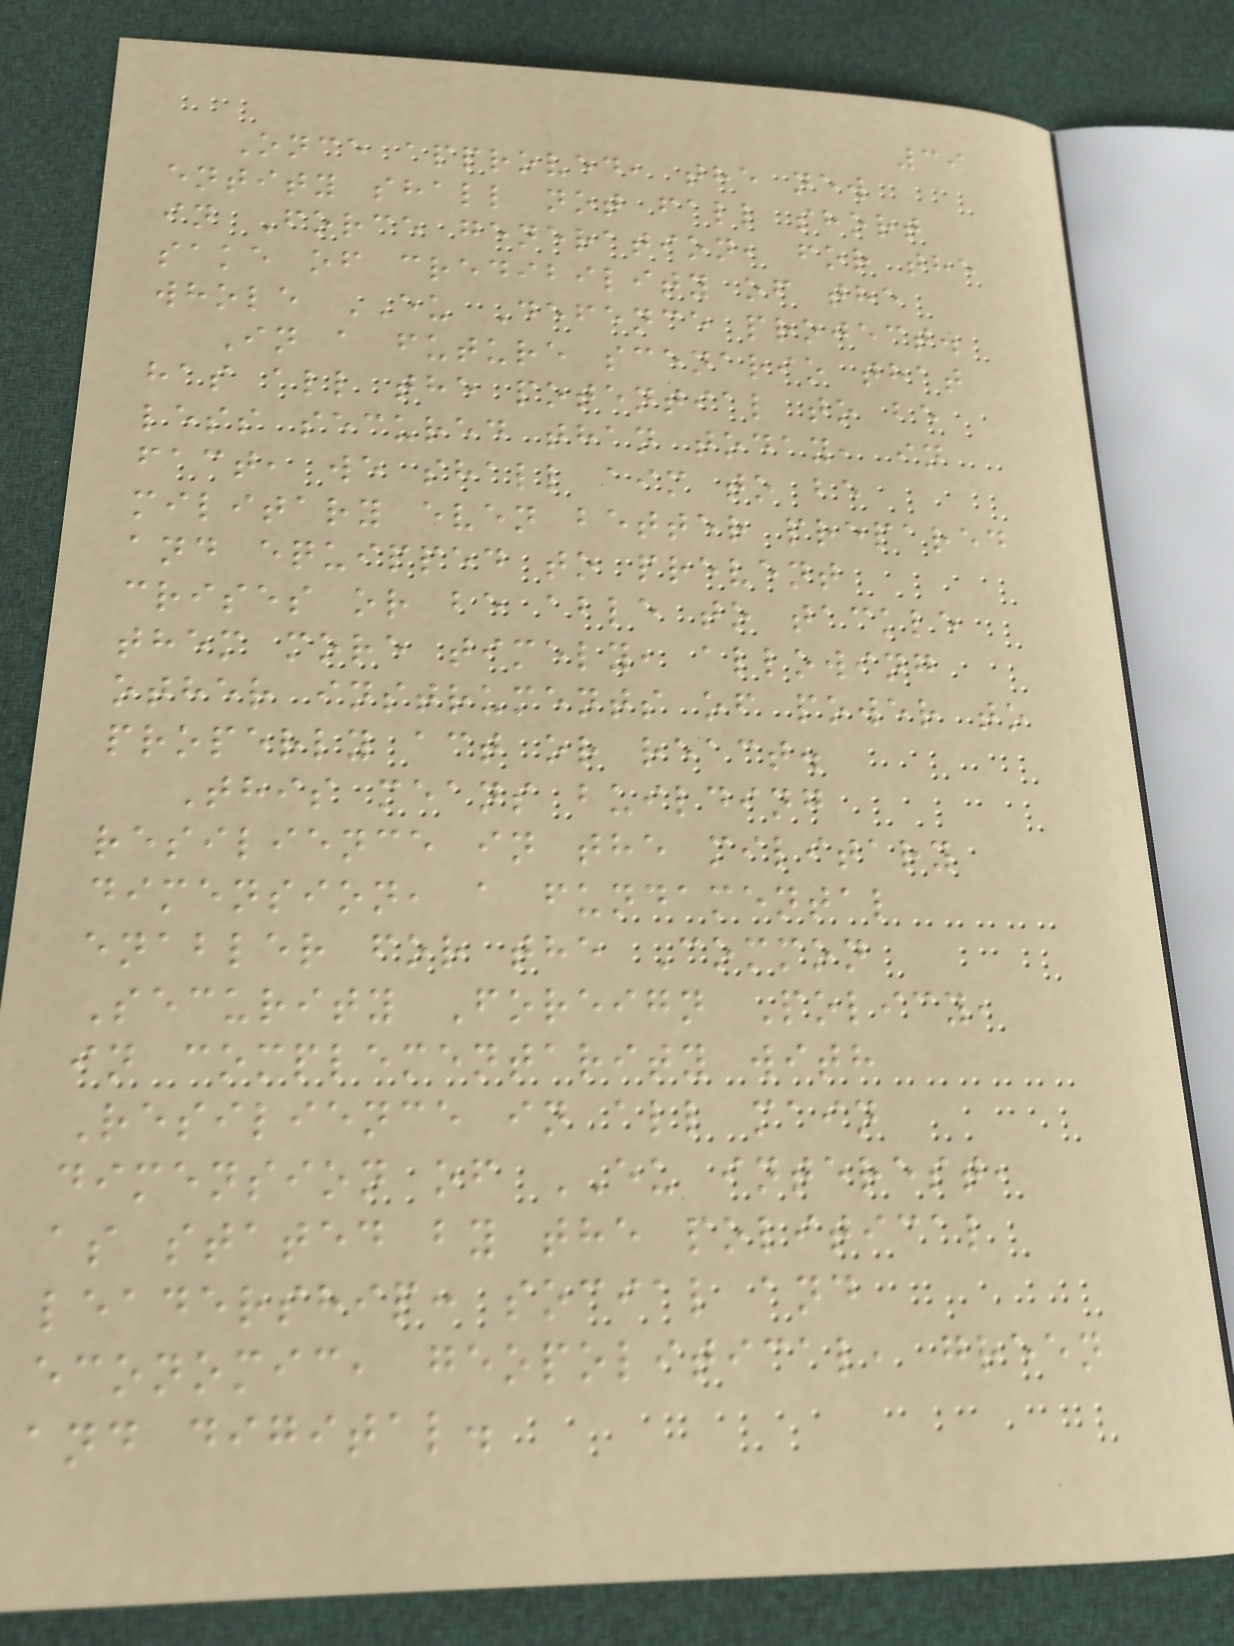39
Once approved, the new
entity shall not fall short
in Force generation, for the
sake of credibility of the
whole EU Defence project.
In a future scenario that
has all the potential to be
less secured than today, in
fact, we shall aim to be
military even better prepared
and equipped to prevent
crises or be able to tackle
them more timely, allowing
other instruments of power to
properly act or react.
This means building
resilience in the military
dimension, a fundamental
enabler for the Common
Security Foreign Policy,
in complementarity with
Resilience in all main
dimension of EU interest,
as stated by the political
leadership: social and
economic, geopolitical, green
and digital.
